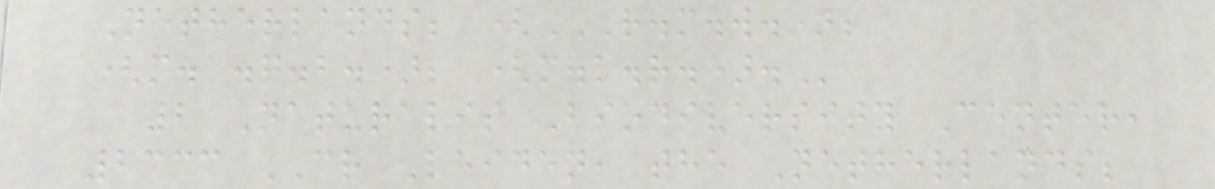Netherlands; (R.M.W.);
(M.A.G.B.); (M.K.R.).
2 Naturalis Biodiversity Center,
2333 CR Leiden, the Netherlands;
